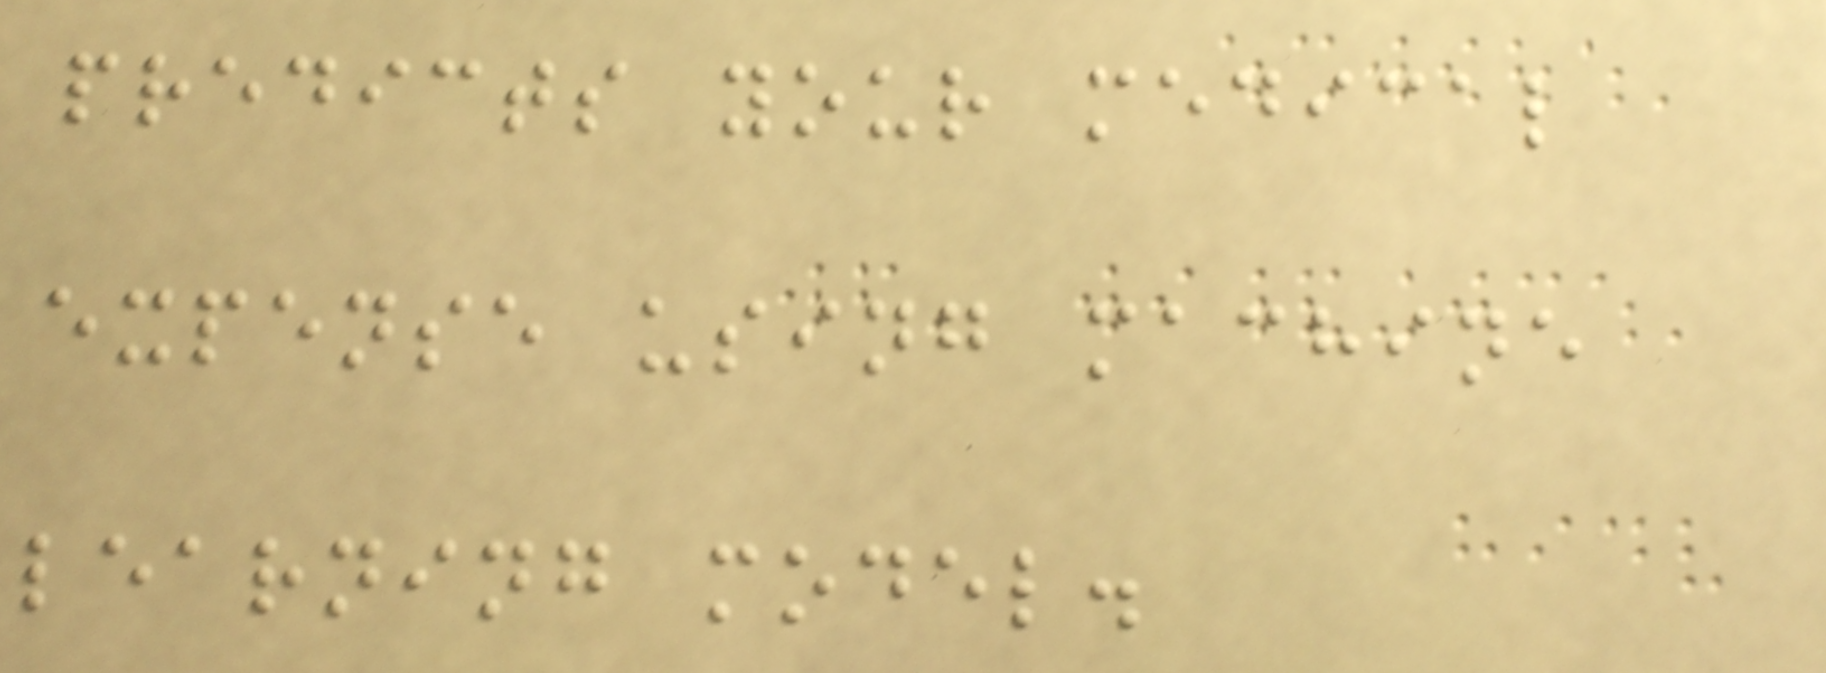predicts your medical
expense using machine
learning model.
